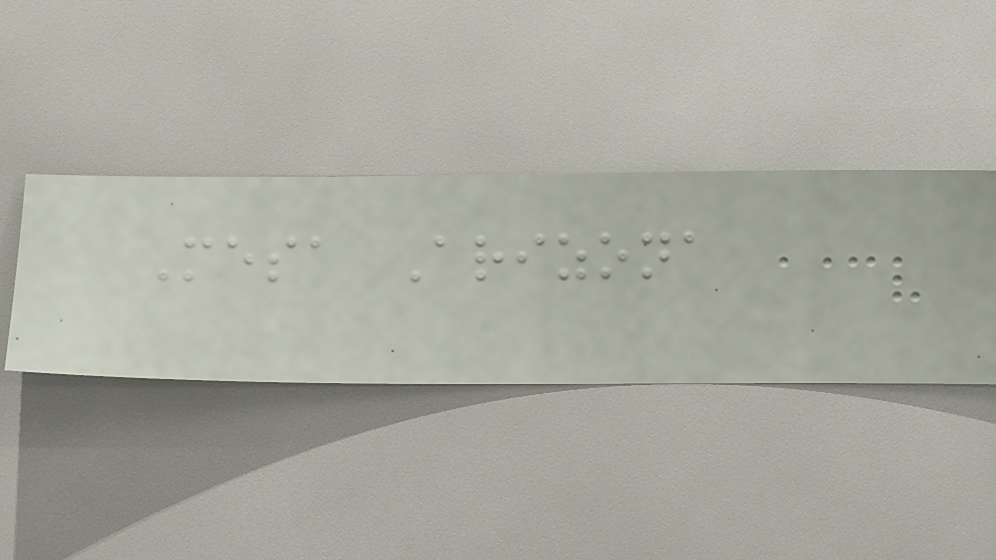Mesa Arizona
